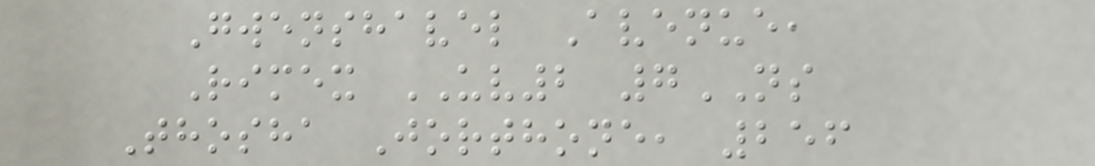Gwenshavel Avenue,
Rimex UV2 7NS
Thosha Jorthone, 256
